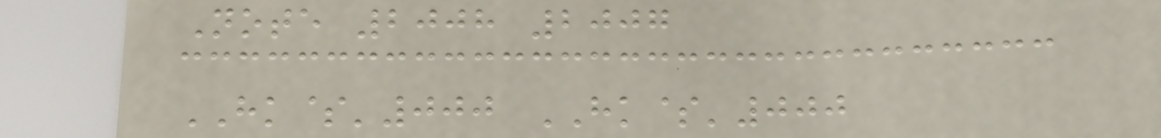Note 2008 2007
HK$'000 HK$'000
